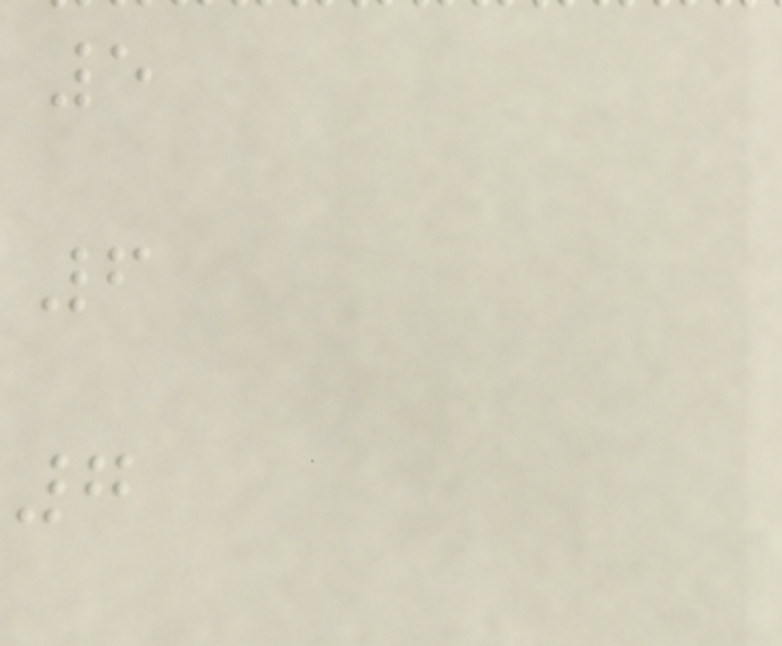5
6
7
